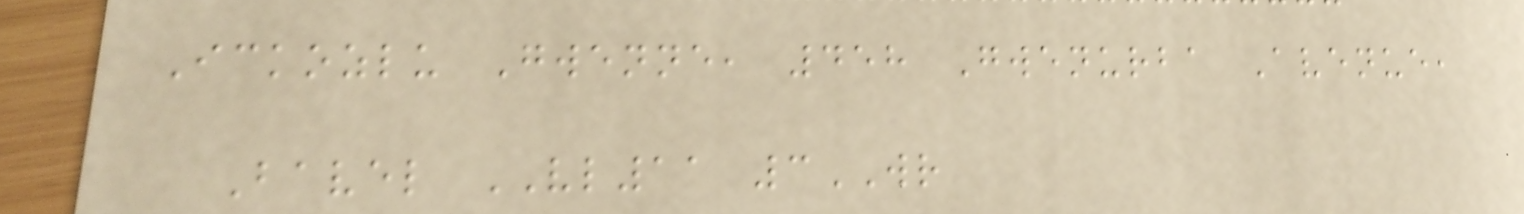Ickozlu Gwenne, 458 Gwenurba Avenue,
Bavel VL11 3WR
